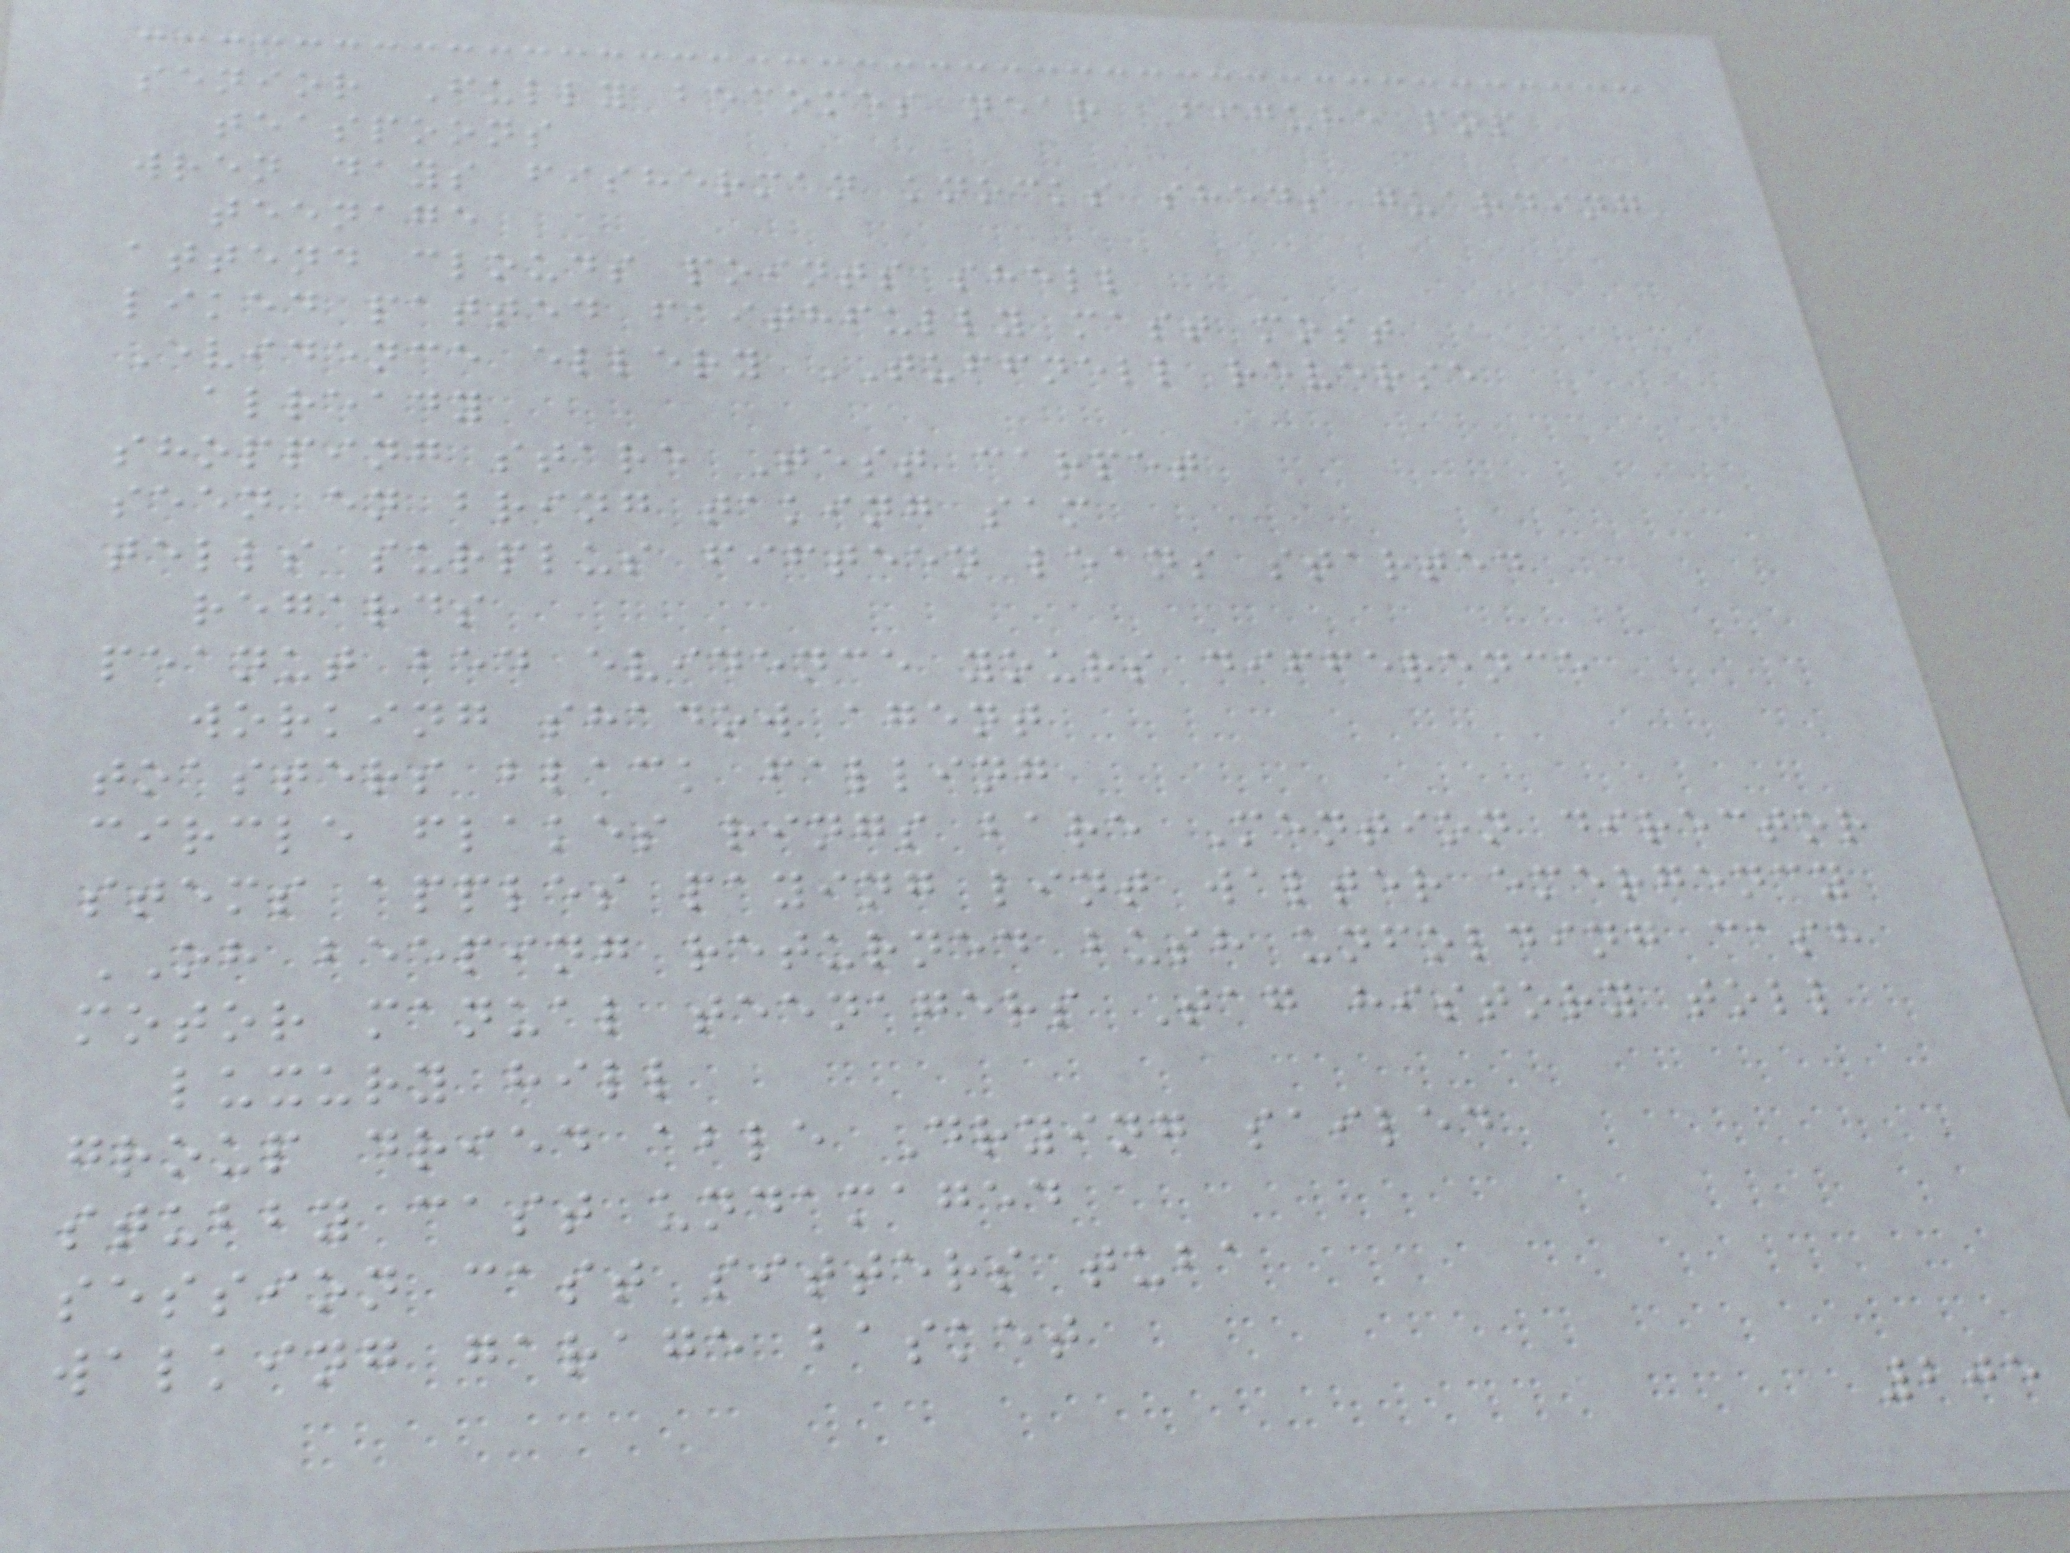senior Fully becomes near Figure pop
teaspoons
wren days fisherman knocks sheds guarding
teenage
attend clouds points shell
liked patted faithfully mast most
Evidence ellery TUFFNELL reverse
already
shopping stare Test carpet
seen en bring taking sam
tells surplus fifteen leans started
regards
peanut bed evidence yours difference
working shadow agent
toasters black falling
circle flakes rings bare Mention director
stems apples paying lint walter emergency
OH beeping returned bush unfolding cash
motor manual teenagers Tag history toll
luxury hill
group dried able Drying sailed
stubby cast undamaged
session cast sitters tuba
walking garage basket
205
